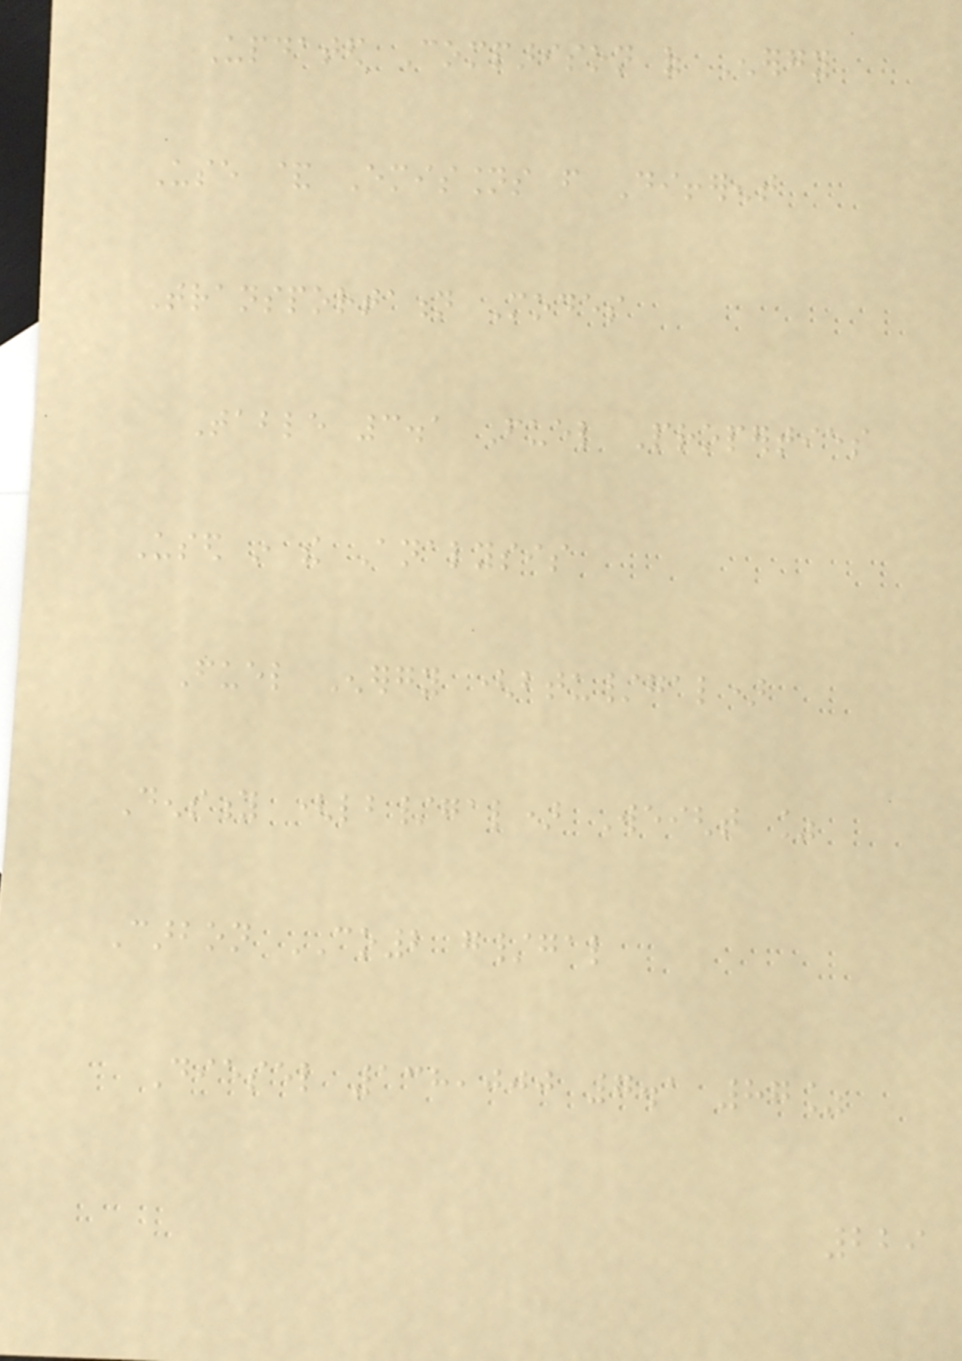Updated Comparison of Energy
Use & Emissions from Different
Transportation Modes
Table 3.1 Fuel Properties
Used in the Analysis
Fuel Energy (btu/gal)
Density (lb/gal) Weight %
Carbon CO2 g/gal
Diesel 138,000 7.1 87%
229
